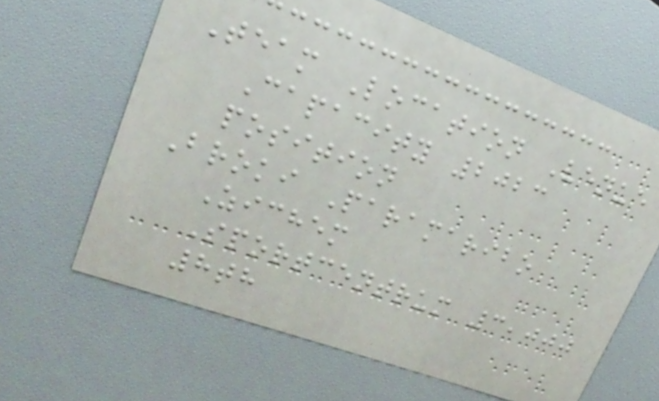Team Location Venue
Capacity 2023
position
Broki Paramaribo
Zichem
Sportcentrum 3,000
8th
